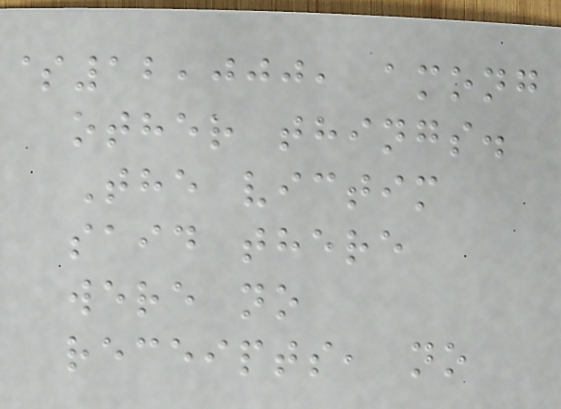$12,000, among
other things.
The victim
said there
were no
receipts, no
